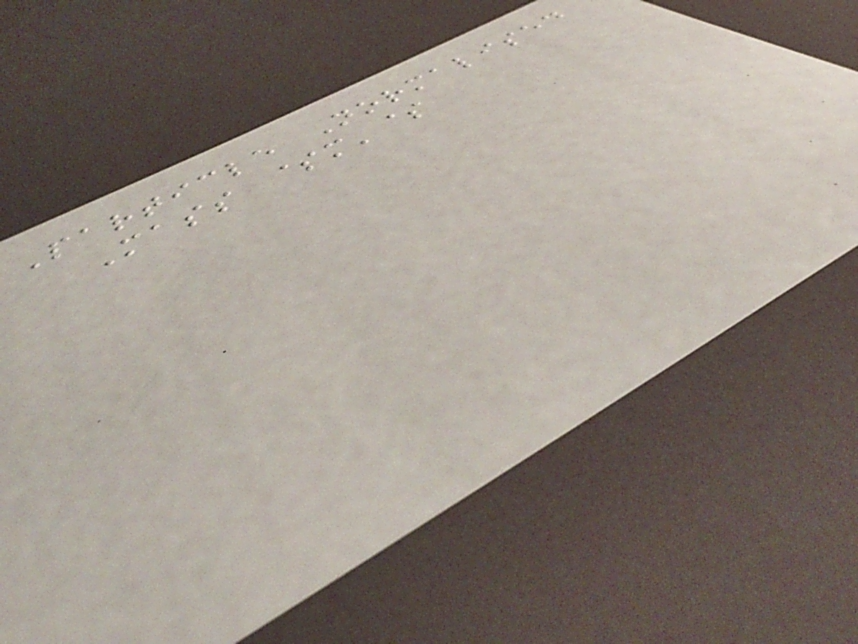Particle Normalised
Mass $m'$
